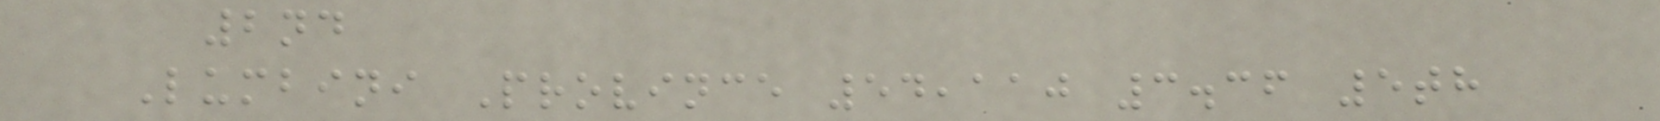2nd
Lumbini Province 54,110 3.36 5th
